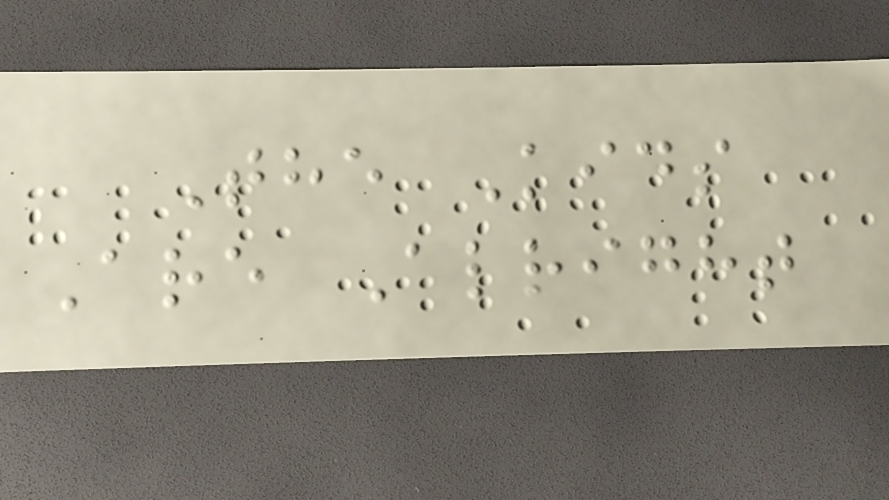The Kids
Are Alright
